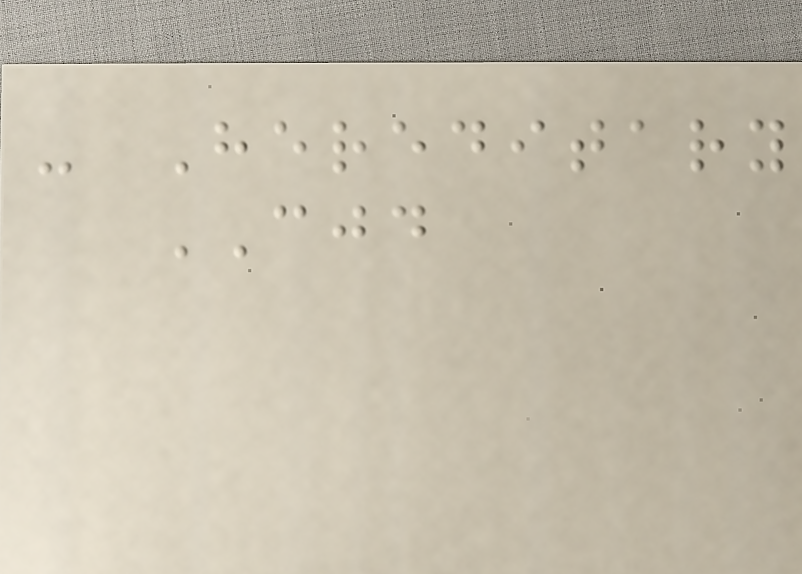- Hereditary
CJD
